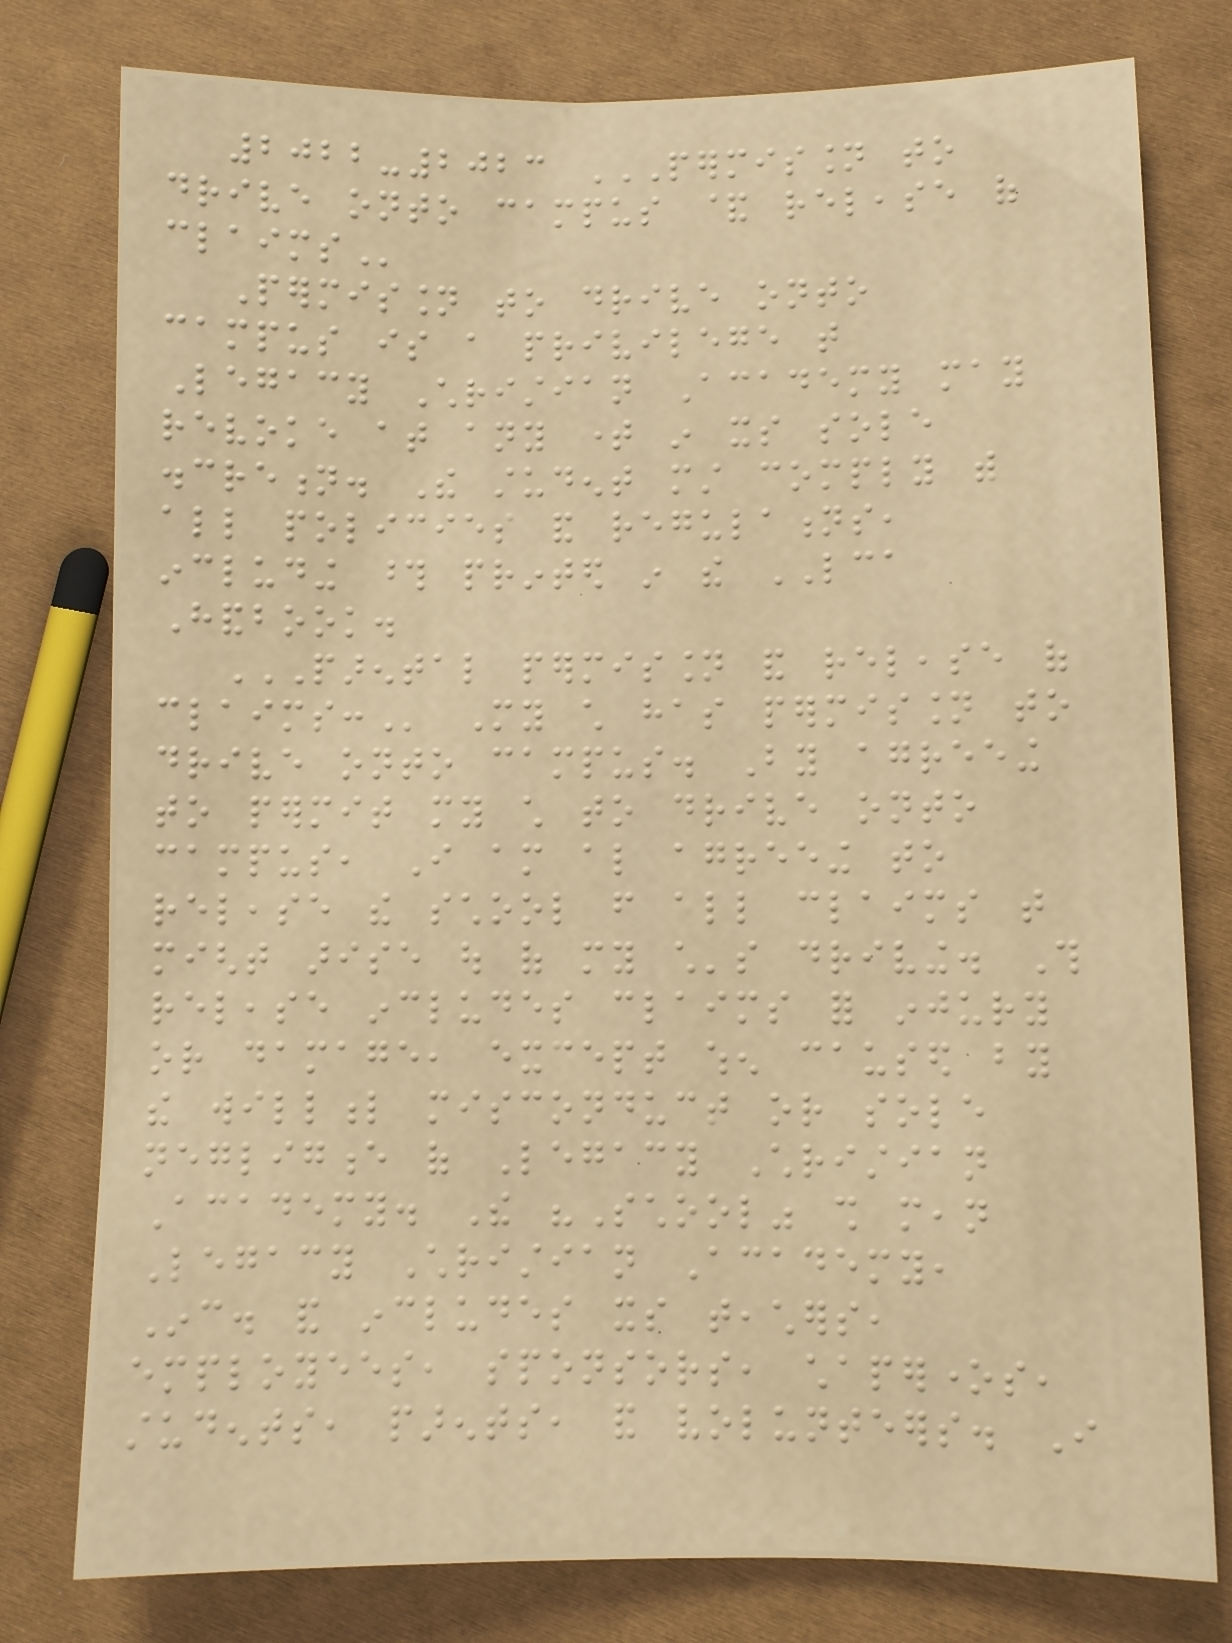2022-2023 PERMISSION TO
DRIVE ONTO CAMPUS & RELEASE OF
CLAIMS
Permission to drive onto
campus is a privilege that
Legacy Christian Academy may
revoke at any time in its sole
discretion. The student must comply with
all policies and regulations,
including those printed in the LCA
Handbook.
PARENTAL PERMISSION AND RELEASE OF
CLAIMS: My child has permission to
drive onto campus. By agreeing
to permit my child to drive onto
campus, I am also agreeing to
release the school from all claims that
might arise out of my child's driving. This
release includes claims for injury
or damage, except when caused by
the willful misconduct or sole
negligence of Legacy Christian
Academy. The "School" shall mean
Legacy Christian Academy,
Inc. and includes its teachers,
employees, sponsors, chaperones,
students, parents, and volunteers. I
